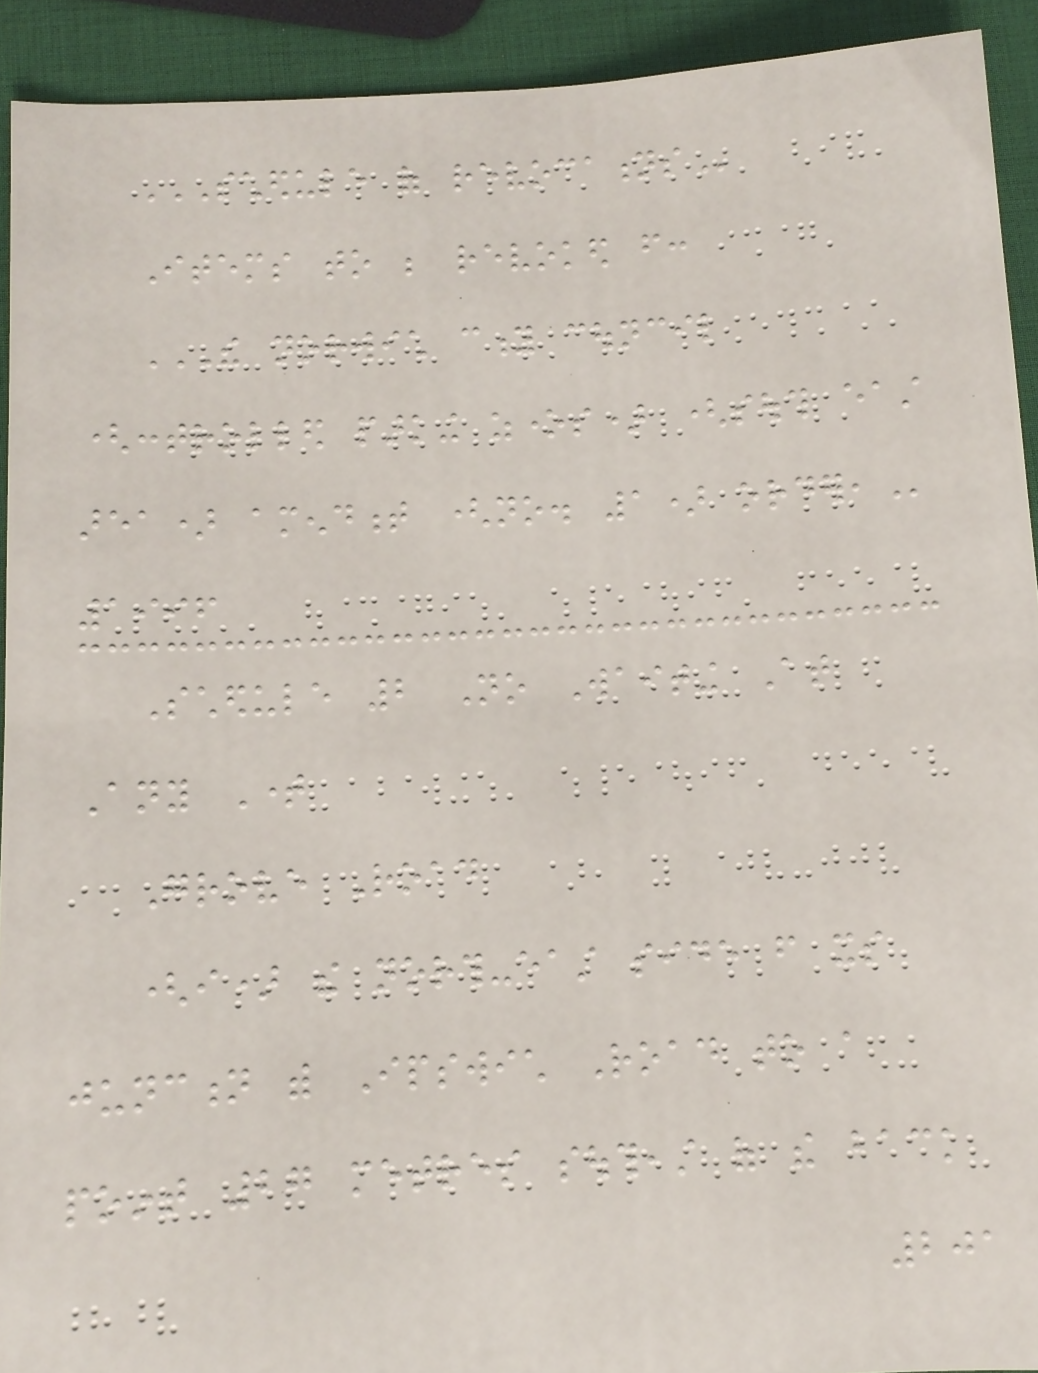SCHEDULE OF REVOCATIONS
Items to be revoked from:
THE NORWICH CITY COUNCIL
(CONTROLLED PARKING ZONES) (SOUTH EAST
AREA) AMENDMENT (NO. 1) ORDER,
1996
Schedule 2 No Waiting At
Any Time
Grove Road
(i) the north-east side from its
junction with Ipswich Road to a
point 27 metres southeast of the back
201
